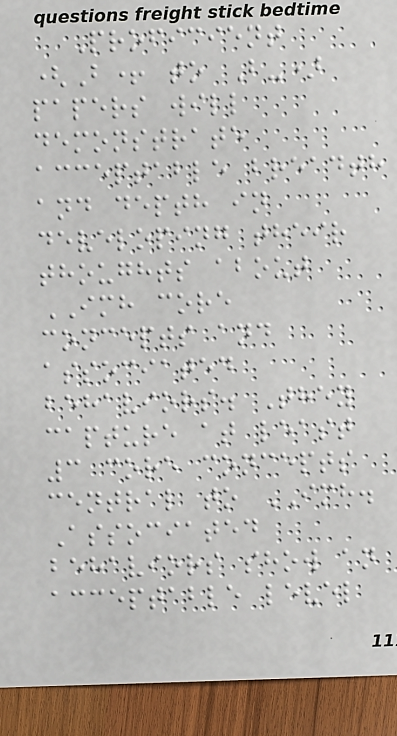Proficient
(B+ to B-)
papers will
demonstrate
acceptable breadth
and depth in
developing their
thoughts about
IMH core
concepts and
associated
behaviors. They
capture at least
3 core concepts
central to IMH.
Associated
behaviors show an
acceptable level
